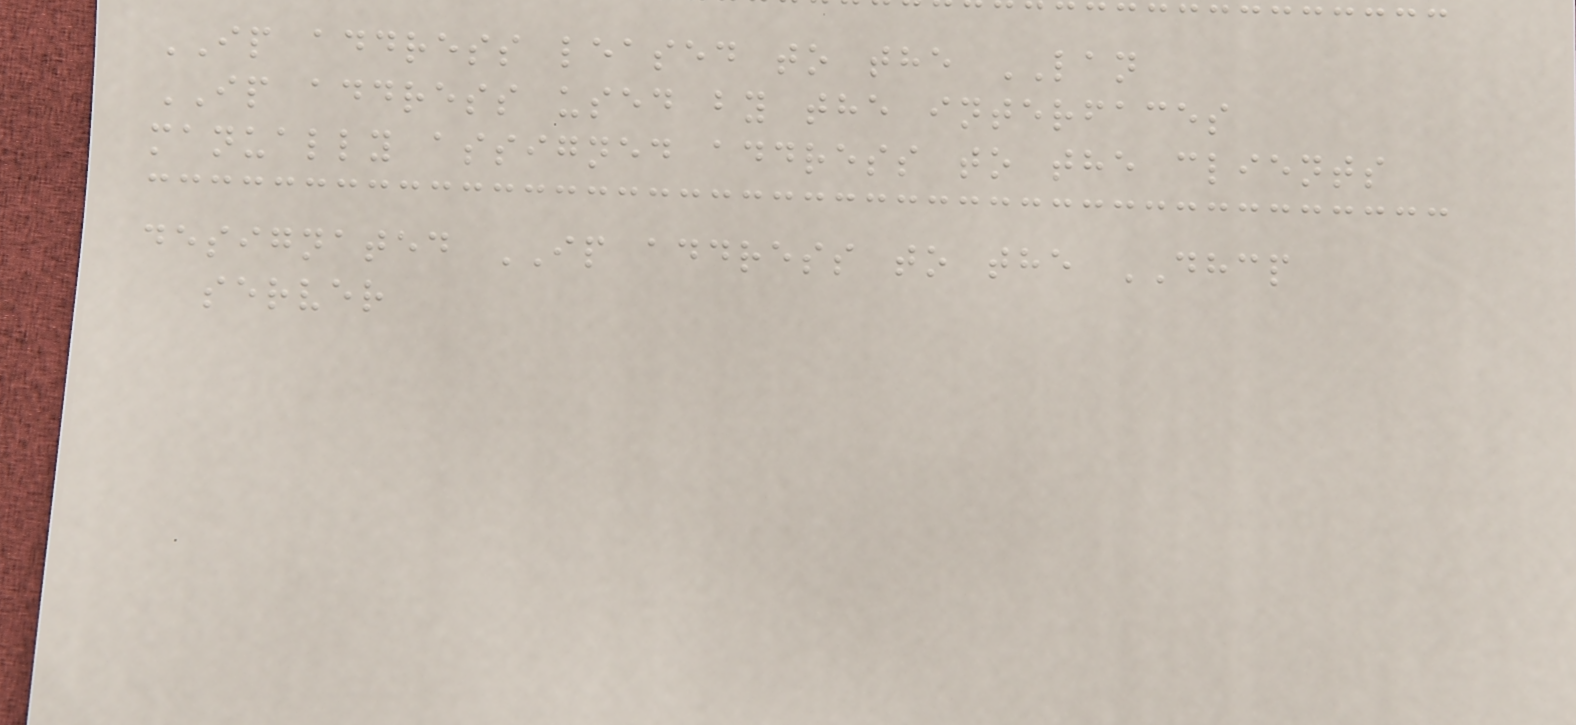IP address leased to the LAN
IP address used by the interfaces
manually assigned address to the clients
designated IP address to the DHCP
server
